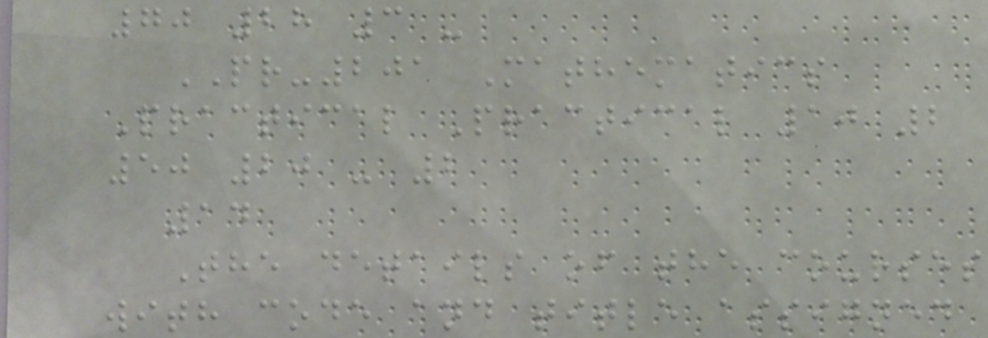70 28 3 -
PR-201 Mathematics
Practical Practical 10 2
50 20 - 2
14
The details of the courses
with code and title assigned
